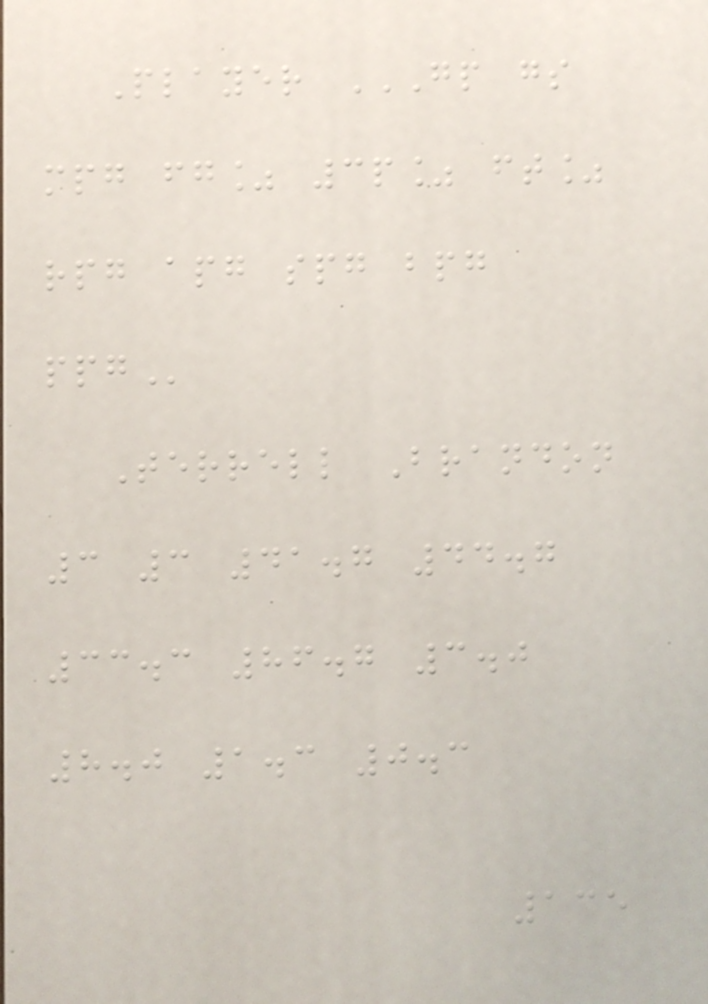Player GP GS
MPG FG% 3P% FT%
RPG APG SPG BPG
PPG
Terrell Brandon
3 3 41.7 44.7
33.3 86.7 3.0
8.0 1.3 0.3
135
